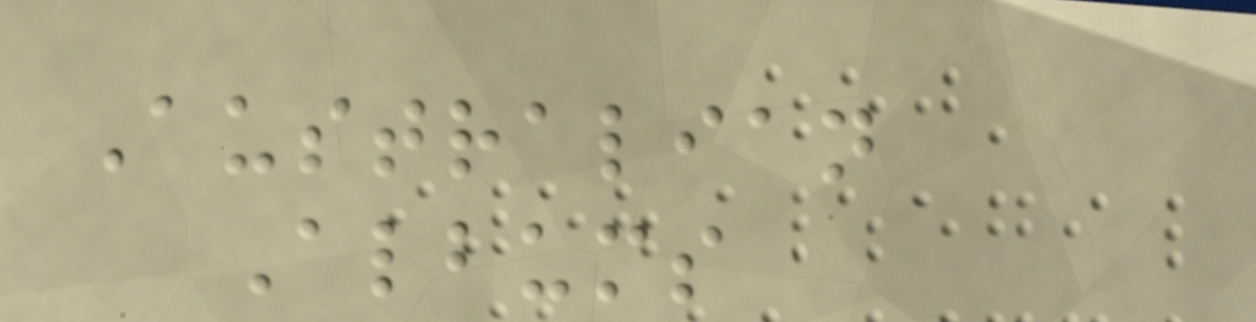Australian
Albums
